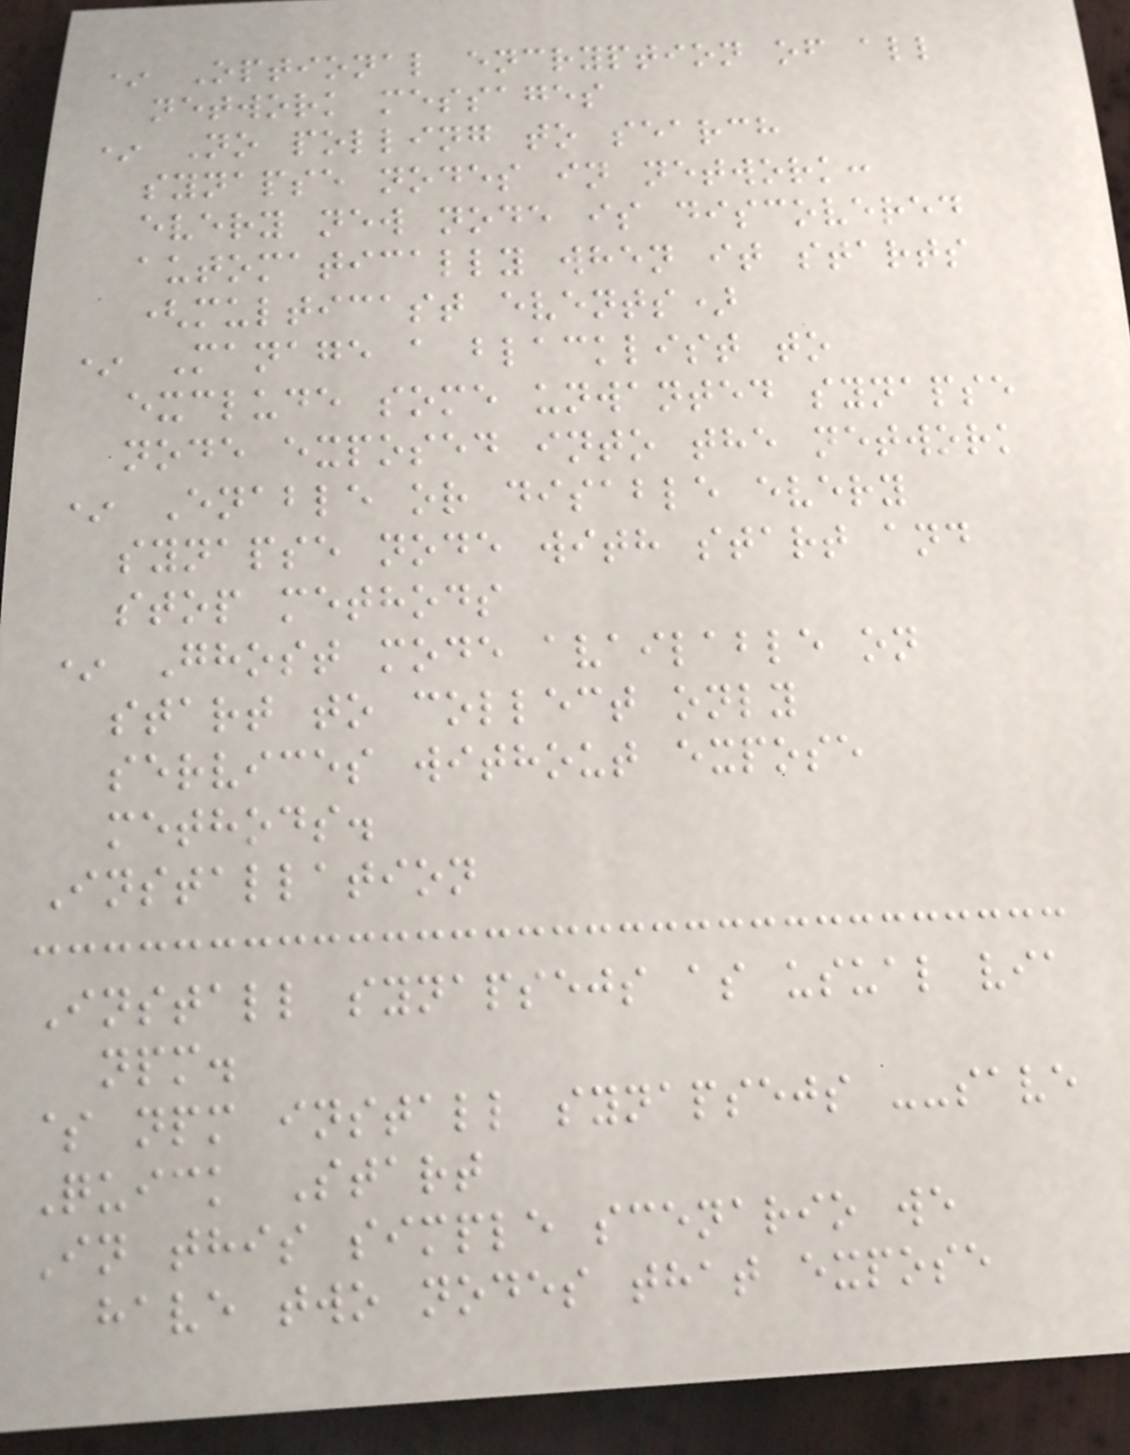* Optional encryption of all
network messages
* No polling to search
synapse nodes in network:
every new node is discovered
automatically when it starts
(multicast events)
* Manage a blacklist to
exclude some unwanted synapse
node exposed into the network
* Enable or disable every
synapse node with start and
stop methods
* Ghost mode available on
start to collect only
services without expose
methods.
Installation
Install synapsejs as usual via
npm.
$ npm install synapsejs --save
Quick Start
In this simple scenario we
have two nodes that expose
